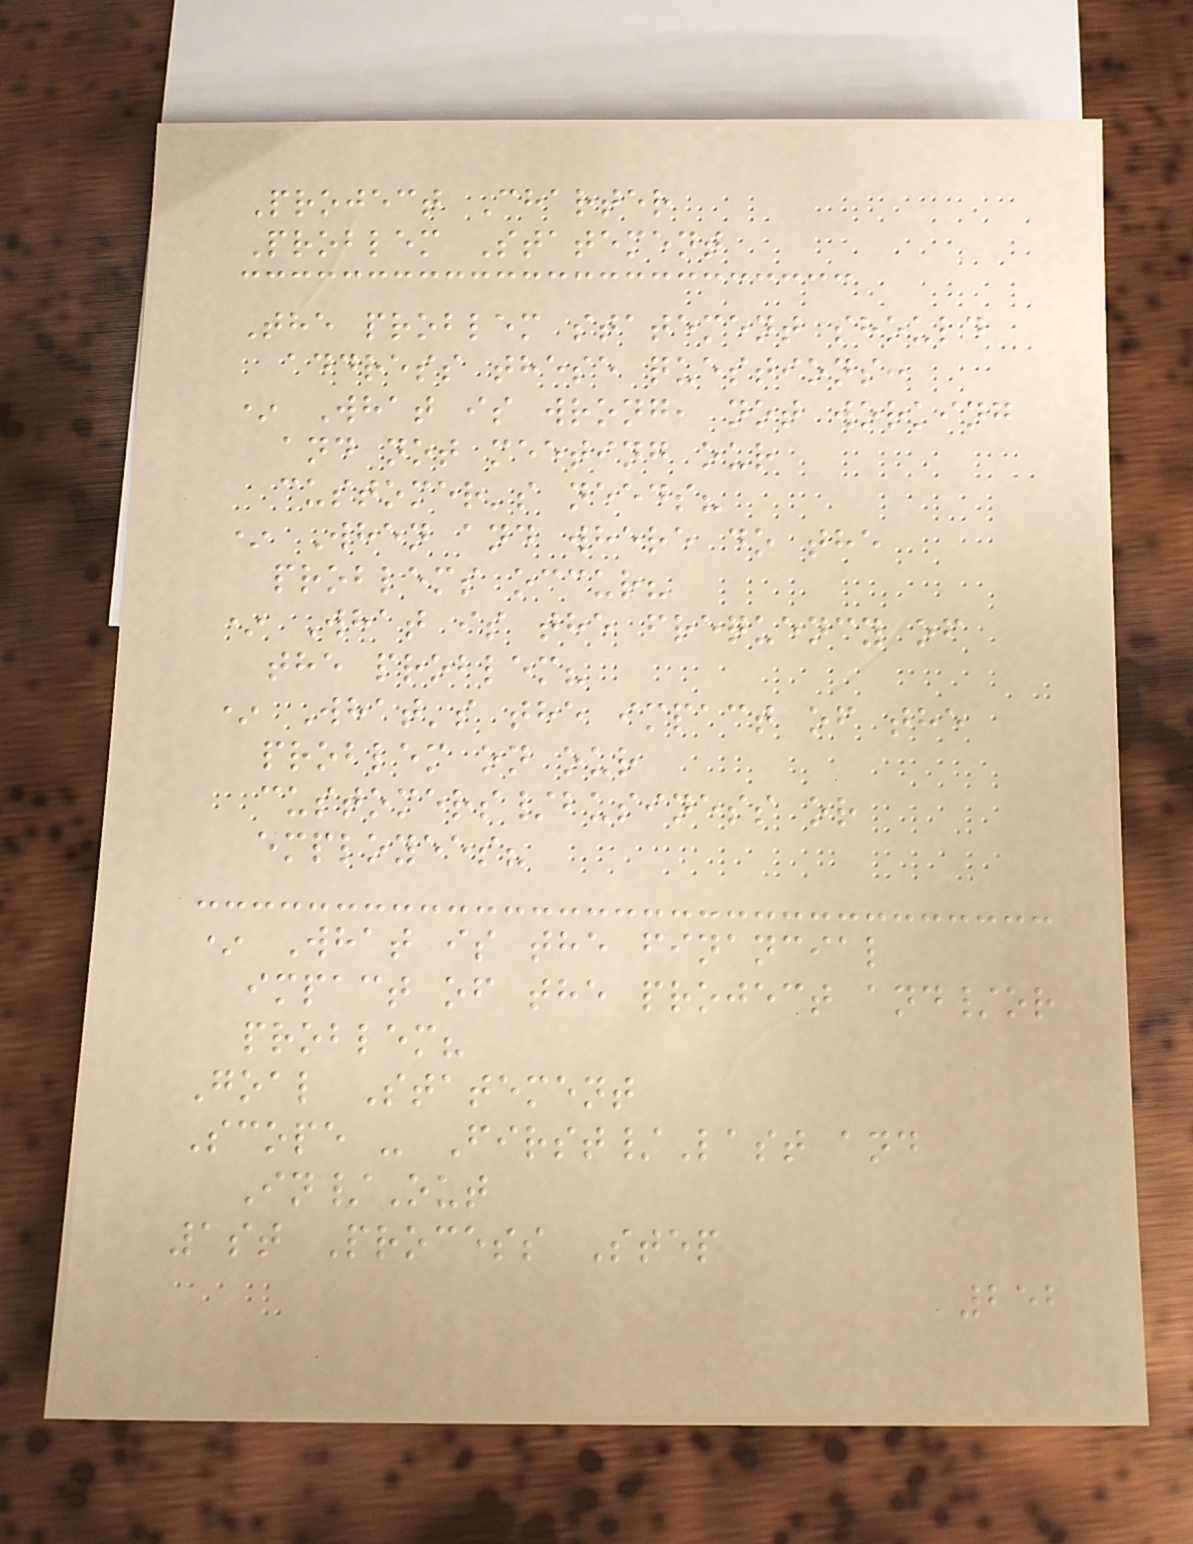Project Charter
Problem Statement
The problem statement should
address these questions:
* What is wrong, not working
and not meeting our
customer's needs?
* When and where do the
problems occur?
* What is the frequency of
the problem?
* What's the impact of the
problem on our
customers/business or
employees?
* What is the financial
impact of the project and/or
problem?
Goal Statement
Scope - First/Last and
In/Out
1st Process Step
252
